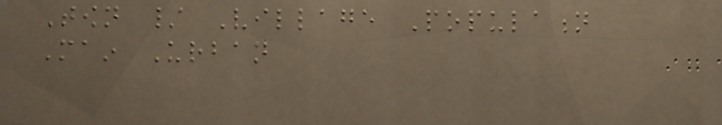Town / Village Population
Main Urban
